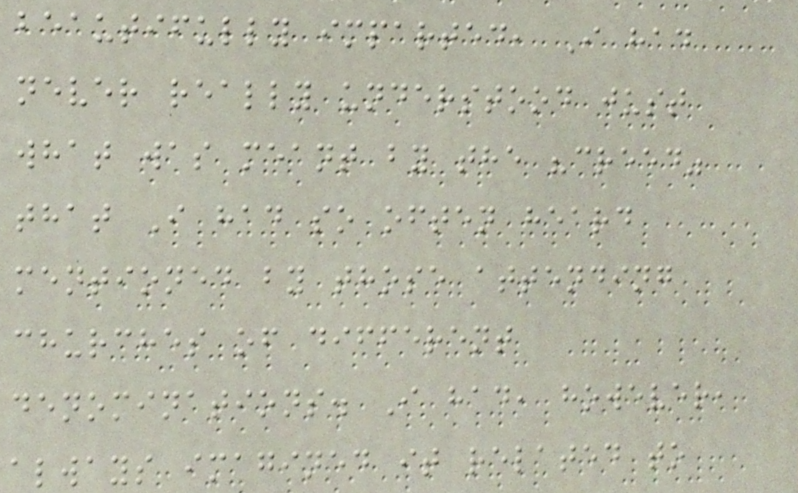beautifully imparted, I had
never really understood just
what was meant by the "creed"
that I had so often heard
mentioned by those attending
churches of different
denominations. I had, however,
always imagined it related to
